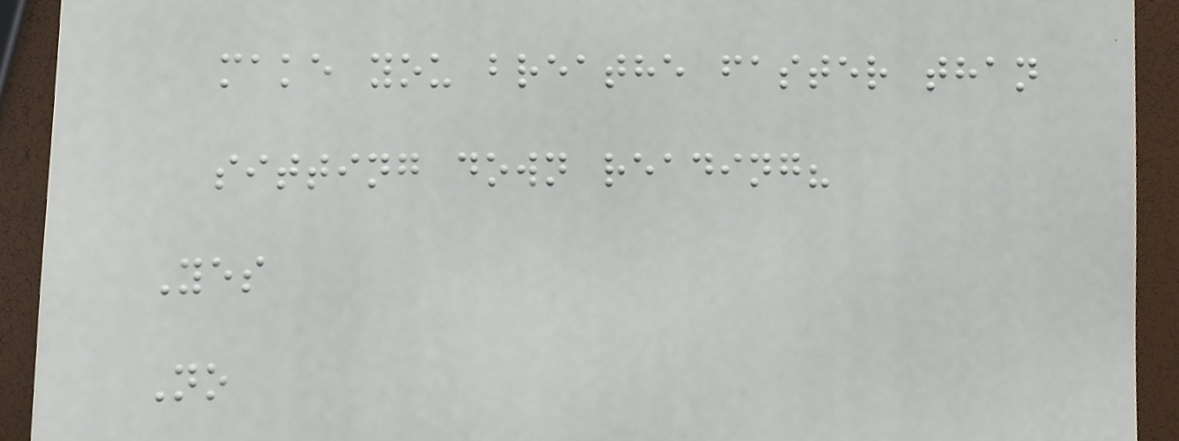make you breathe faster than
sitting down reading?
Yes
No
